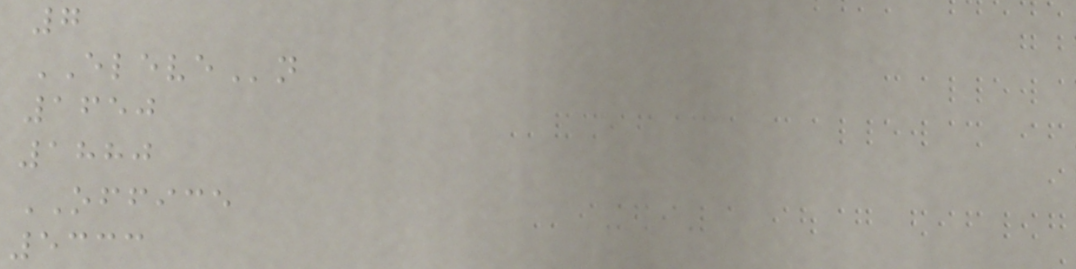7
ELEVEn
1650
1880
OFFICE
5333
